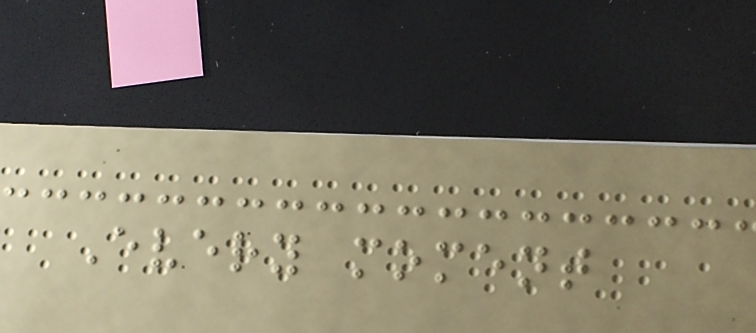Every moment
